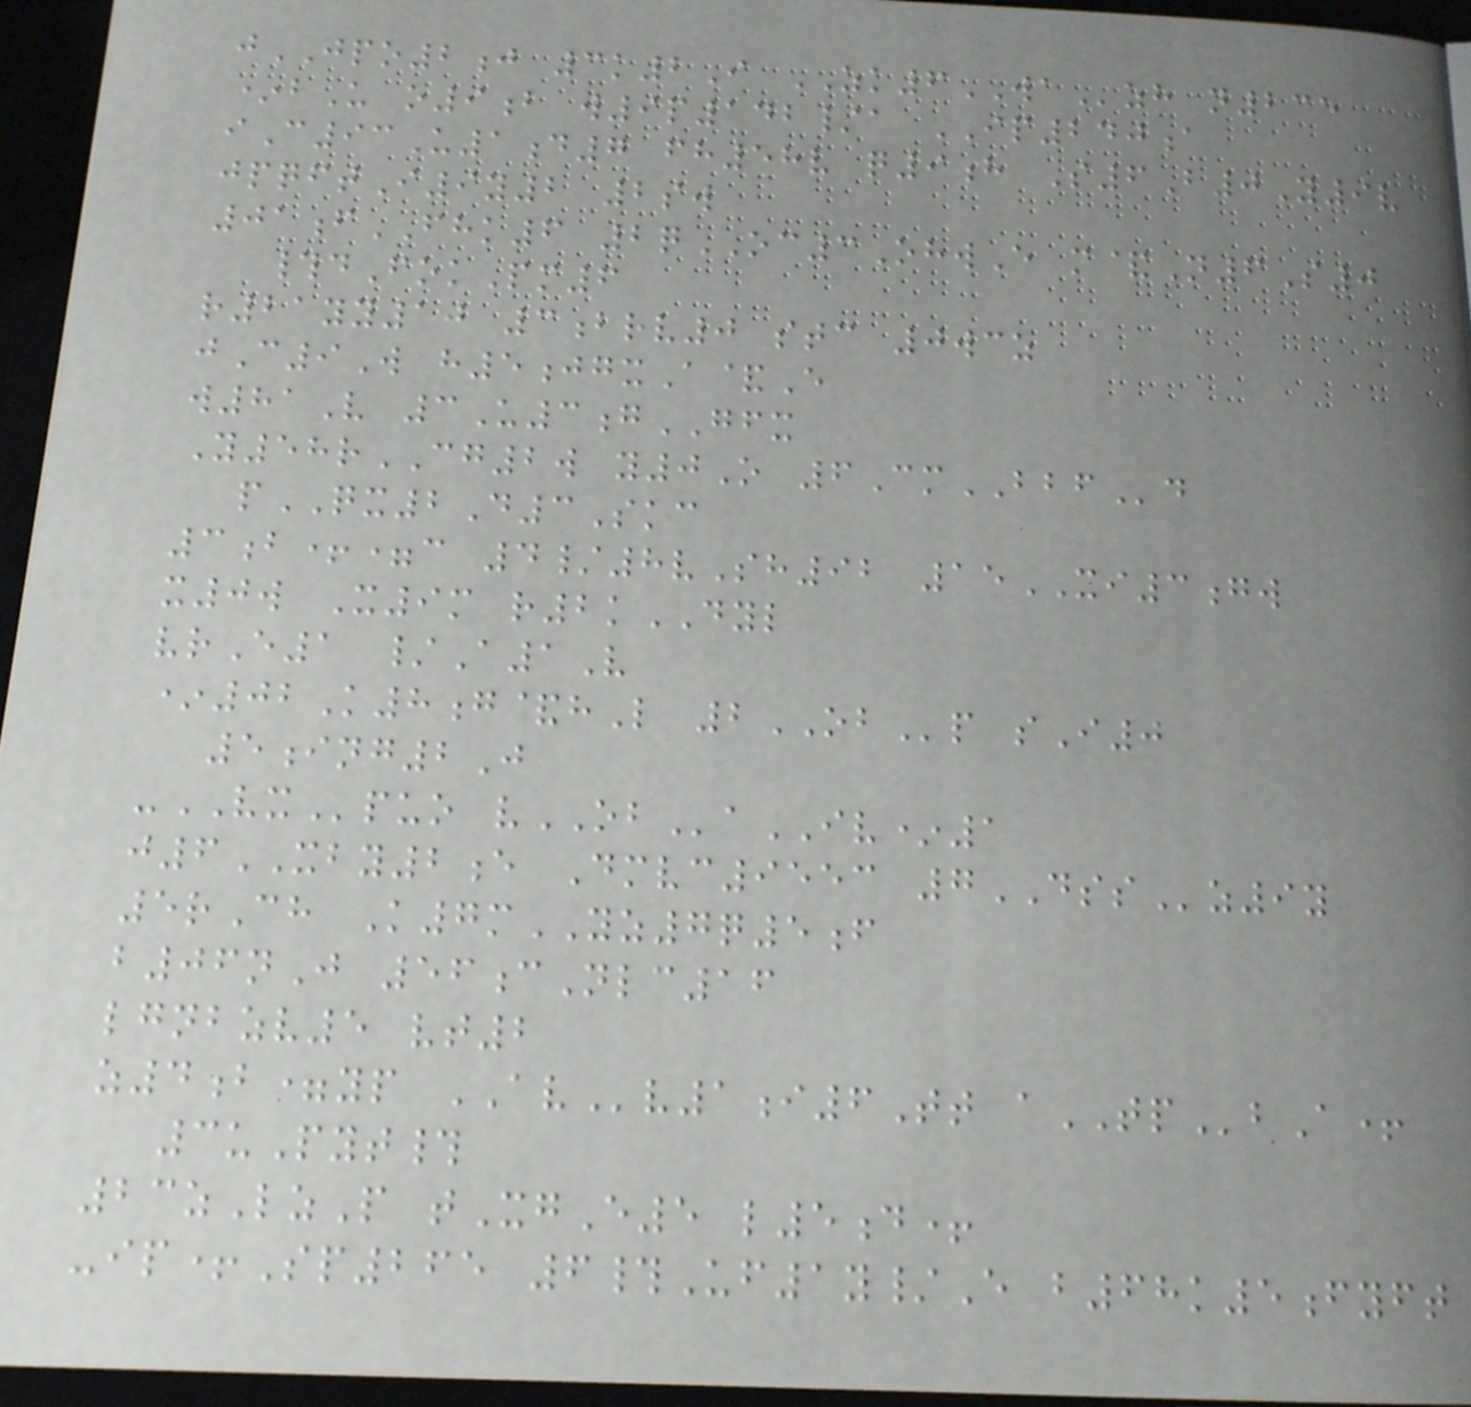jJPO2j 3k2I ZK6WAzh n235
*bU o9b w9p142/a IP240a
iC93U1d7 fh58v q9h S6B0Y9v
jpqftI9y2 2sw
01fFHK6 2qOC3OhwE m&N6S0
#dFokPm6
r21yy10 3brv0 stc 0wcz
jC9W h5jgxA&E
w81V 3U3gGFX
Y58rCG2w y0O 6CmBBFd
pQX2D3Skc
3b+=c 4/8vSh92 15XI3gw
x0w X9m r2kDYL
vrE1 /A1V
*02K8g&hL 2OBp sI0
5ing2J
-VXpuo vOBaIV*1
j6XBY2e Dmvc9553 7DSSz9y
5rCh K7mYZ7q5f
b06nJ 56cNlc16
lgnbzv5 vt2
z4b=yp AVv1i6Tt aTPbA+
3uPyt#
23zLzP tXgE5 l5d+
-ip+Sp265 6#Uf1y/E b68k5fyft
